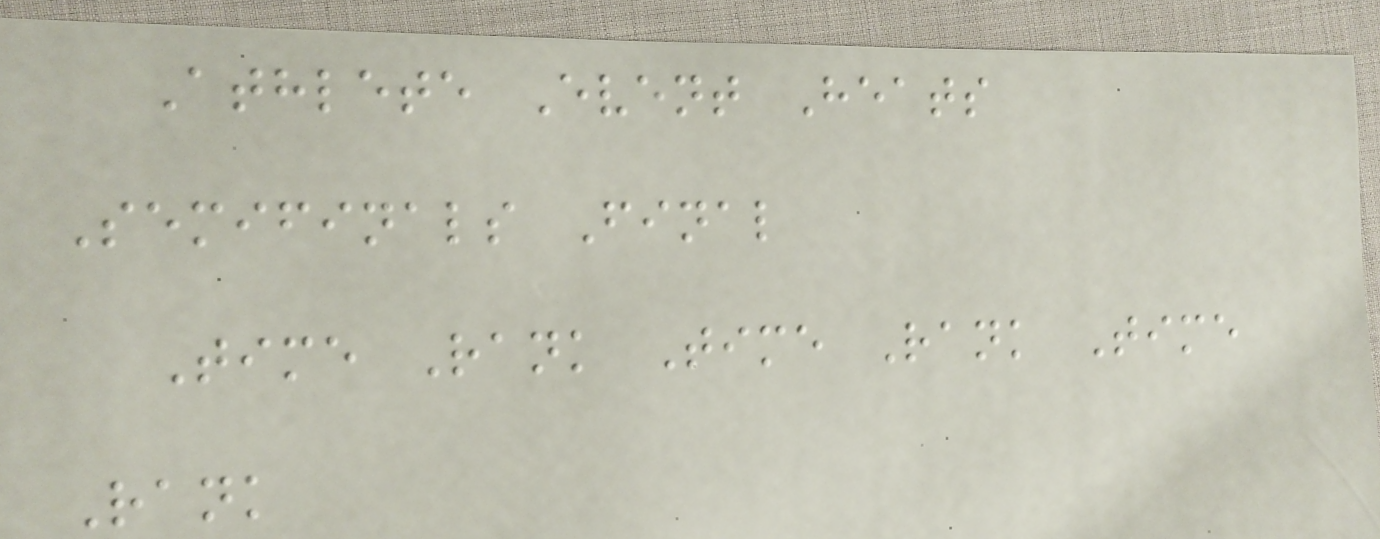Athlete Event Heats
Semifinals Final
Time Rank Time Rank Time
Rank
